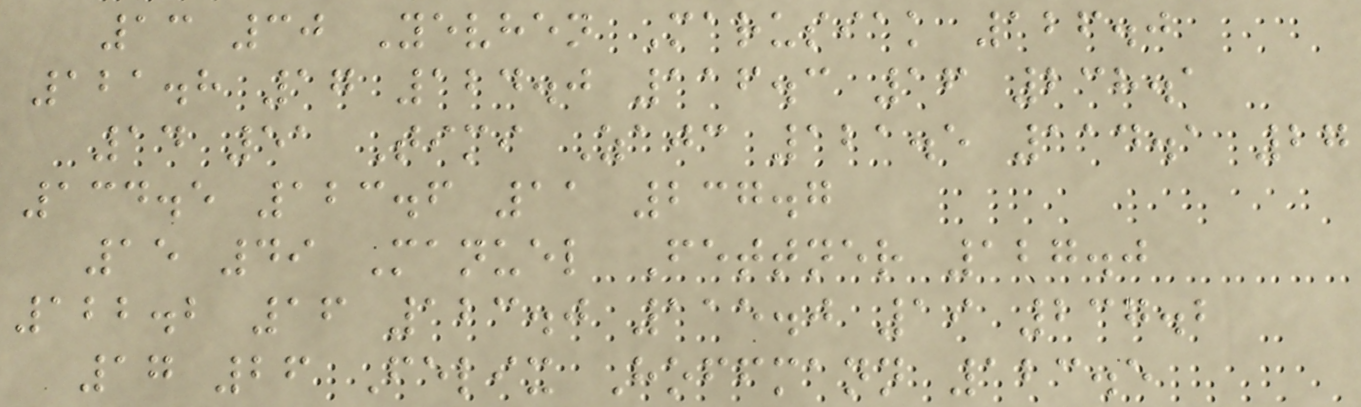13 30 Yevhen Marusiak 126.0
121.8 17 124.0 116.3 16 238.1
14 51 Timi Zajc 121.5 114.1 27
134.5 123.6 11 237.7
15 49 Manuel Fettner 127.0
122.2 16 123.0 115.0 19 237.2
17 26 Felix Hoffmann 123.5
